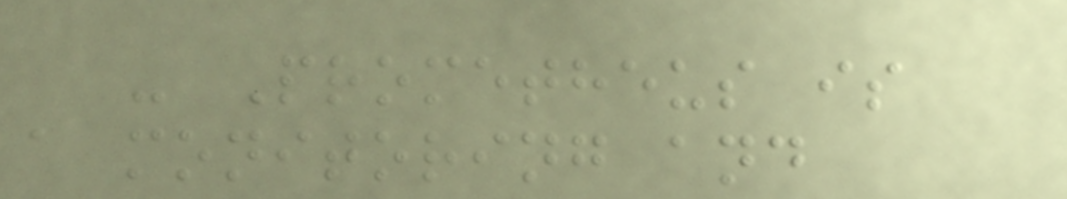- Prometheus is
a monitoring and
